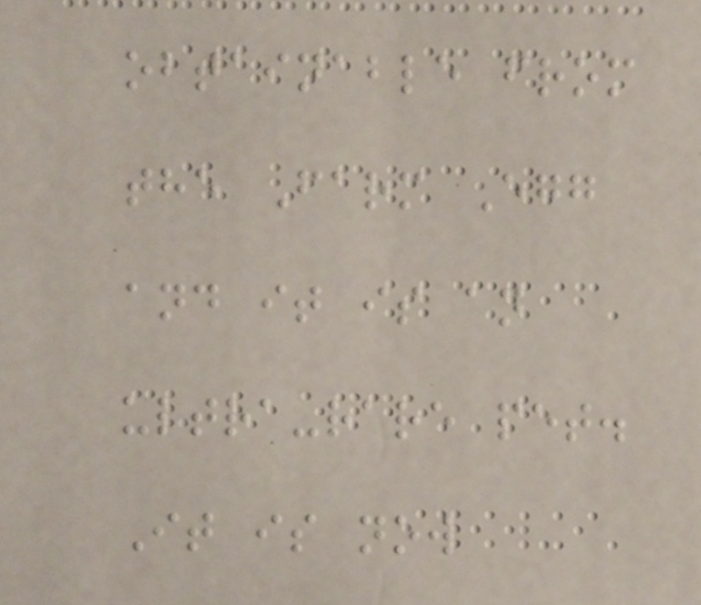obtainable from
the Farm Egg
and it is an
ultra-rare pet.
It is now
